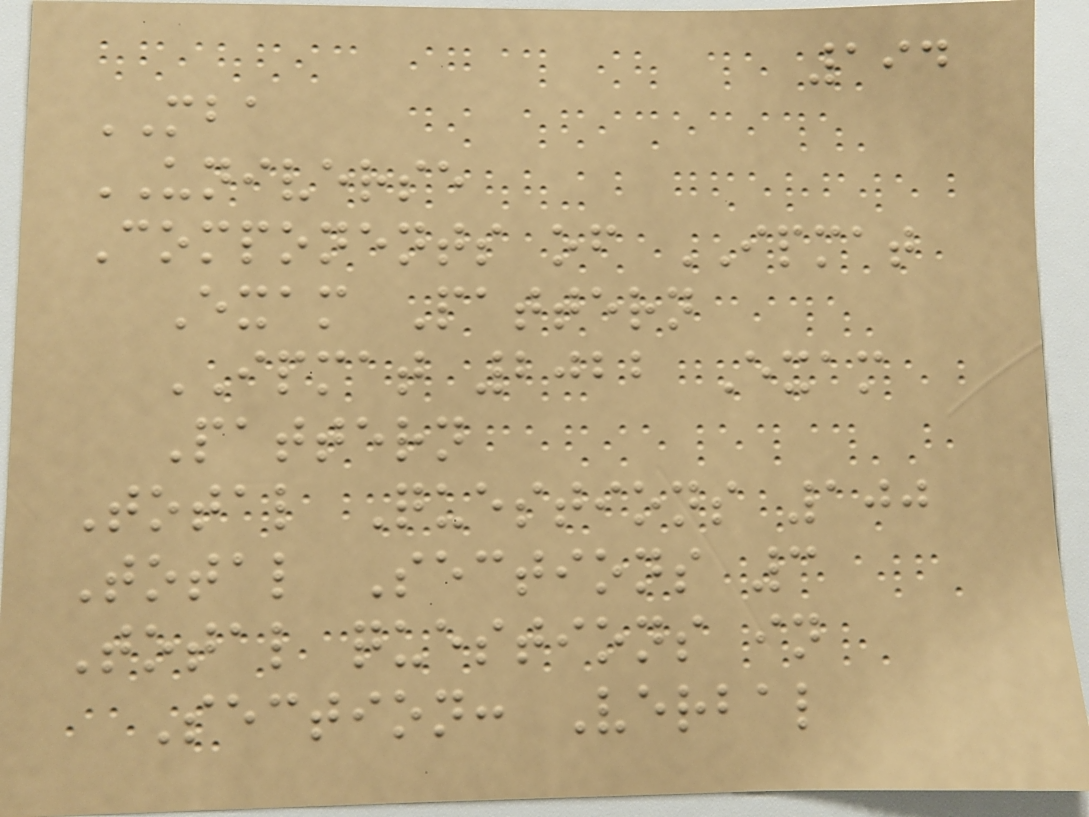194
MBA
UNIVERSE
Components of IPMAT
Exam Pattern
IPMAT 2022 Exam
Pattern
Total Questions 100
Total Sections 3
Total questions in
Section: Verbal
